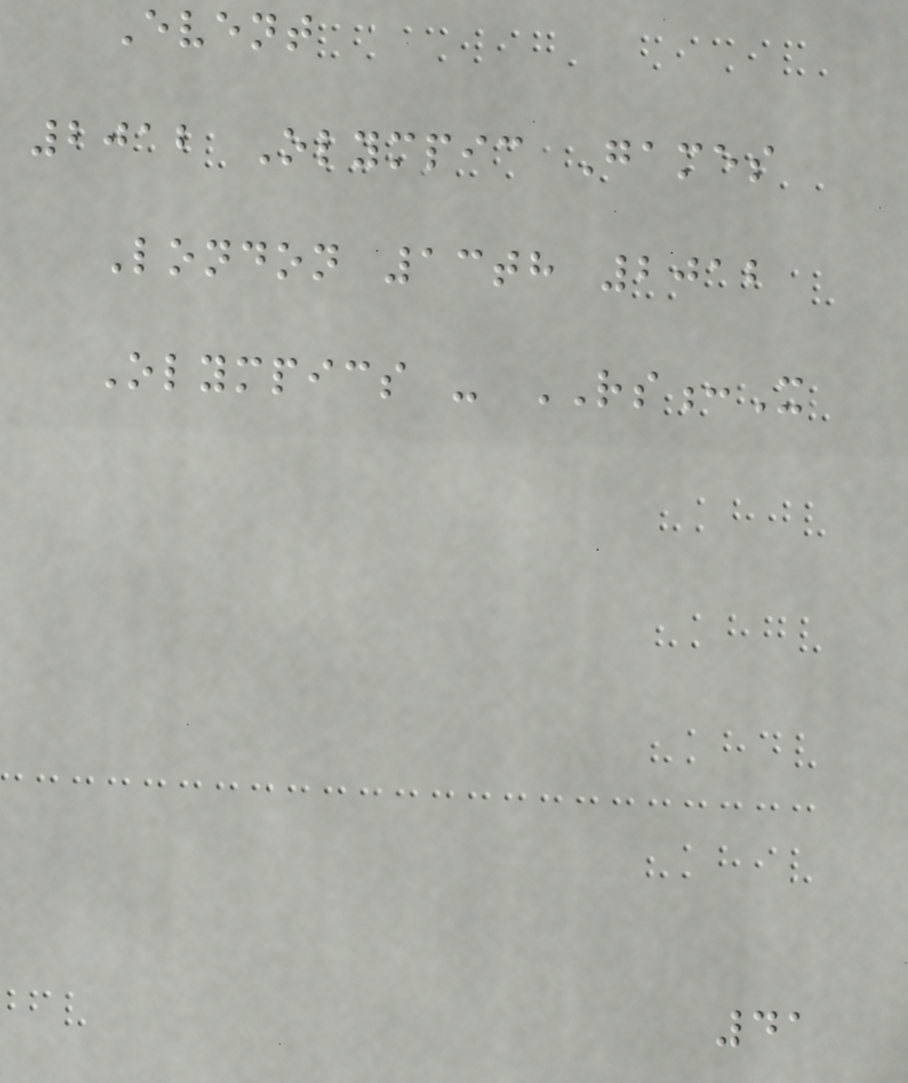Event
2012 Olympic Games
London 13th 2012
Olympics - RS:X
41
